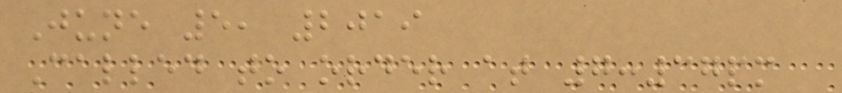June 5, 2019
Called to order at 7:37pm
